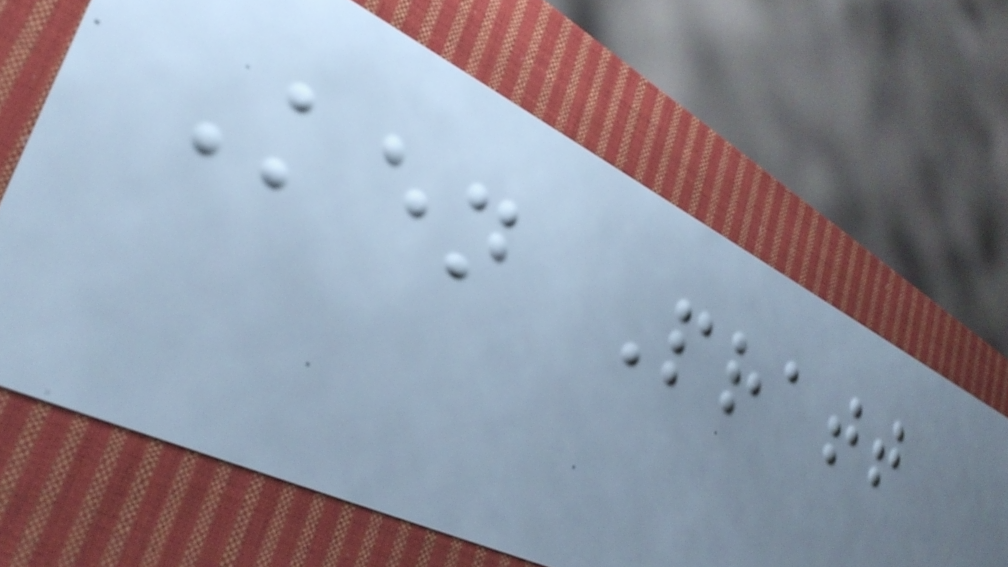Ken Pratt
